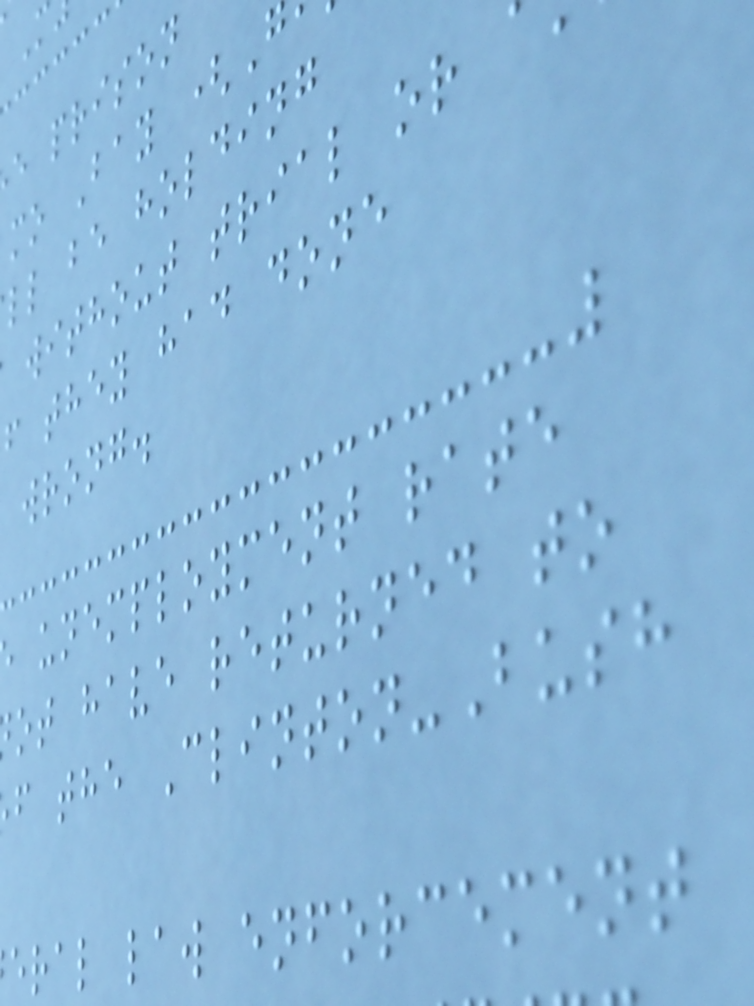e prison
mo Bay (G
ll be holding
without trial or
f they had done
wrong.
unemployment rate
ot have returned to
f the Clinton-Bush
eral law enforcement
